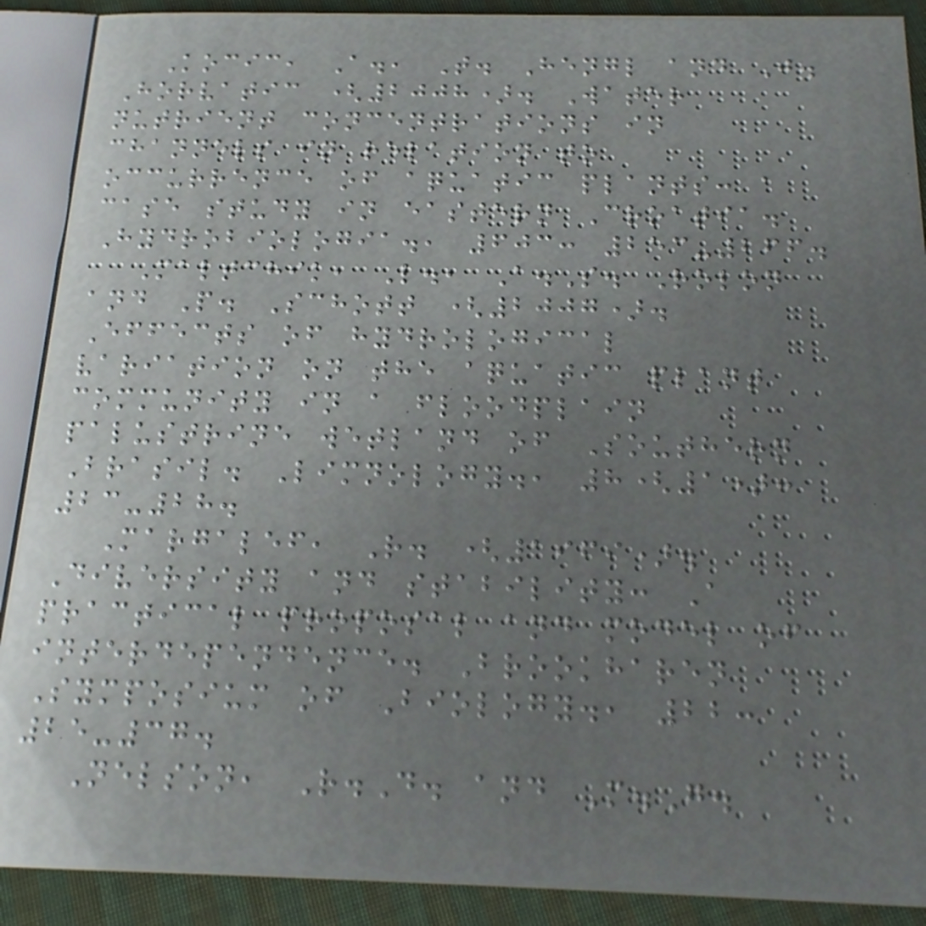Kocic, A., T. Hengl and J.
Horvatic (2008). Water
nutrient concentrations in
channels in relation to
occurrence of aquatic plants: a
case study in eastern Croatia.
Hydrobiologia., 603: 253-266.
Maltchik, L., A.S. Rolon
and P. Schott (2007).
Effects of hydrological
variation on the aquatic plant
community in a floodplain
palustrine wetland of Southern
Brasil. Limnology., 8(1):
23-28.
Margalef, R. (1969).
Diversity and stability: A
practical proposal and model of
interdependence. Brookharen
Symposium of Biology., 22:
25-37.
Nelson, R.D. and M.G.
